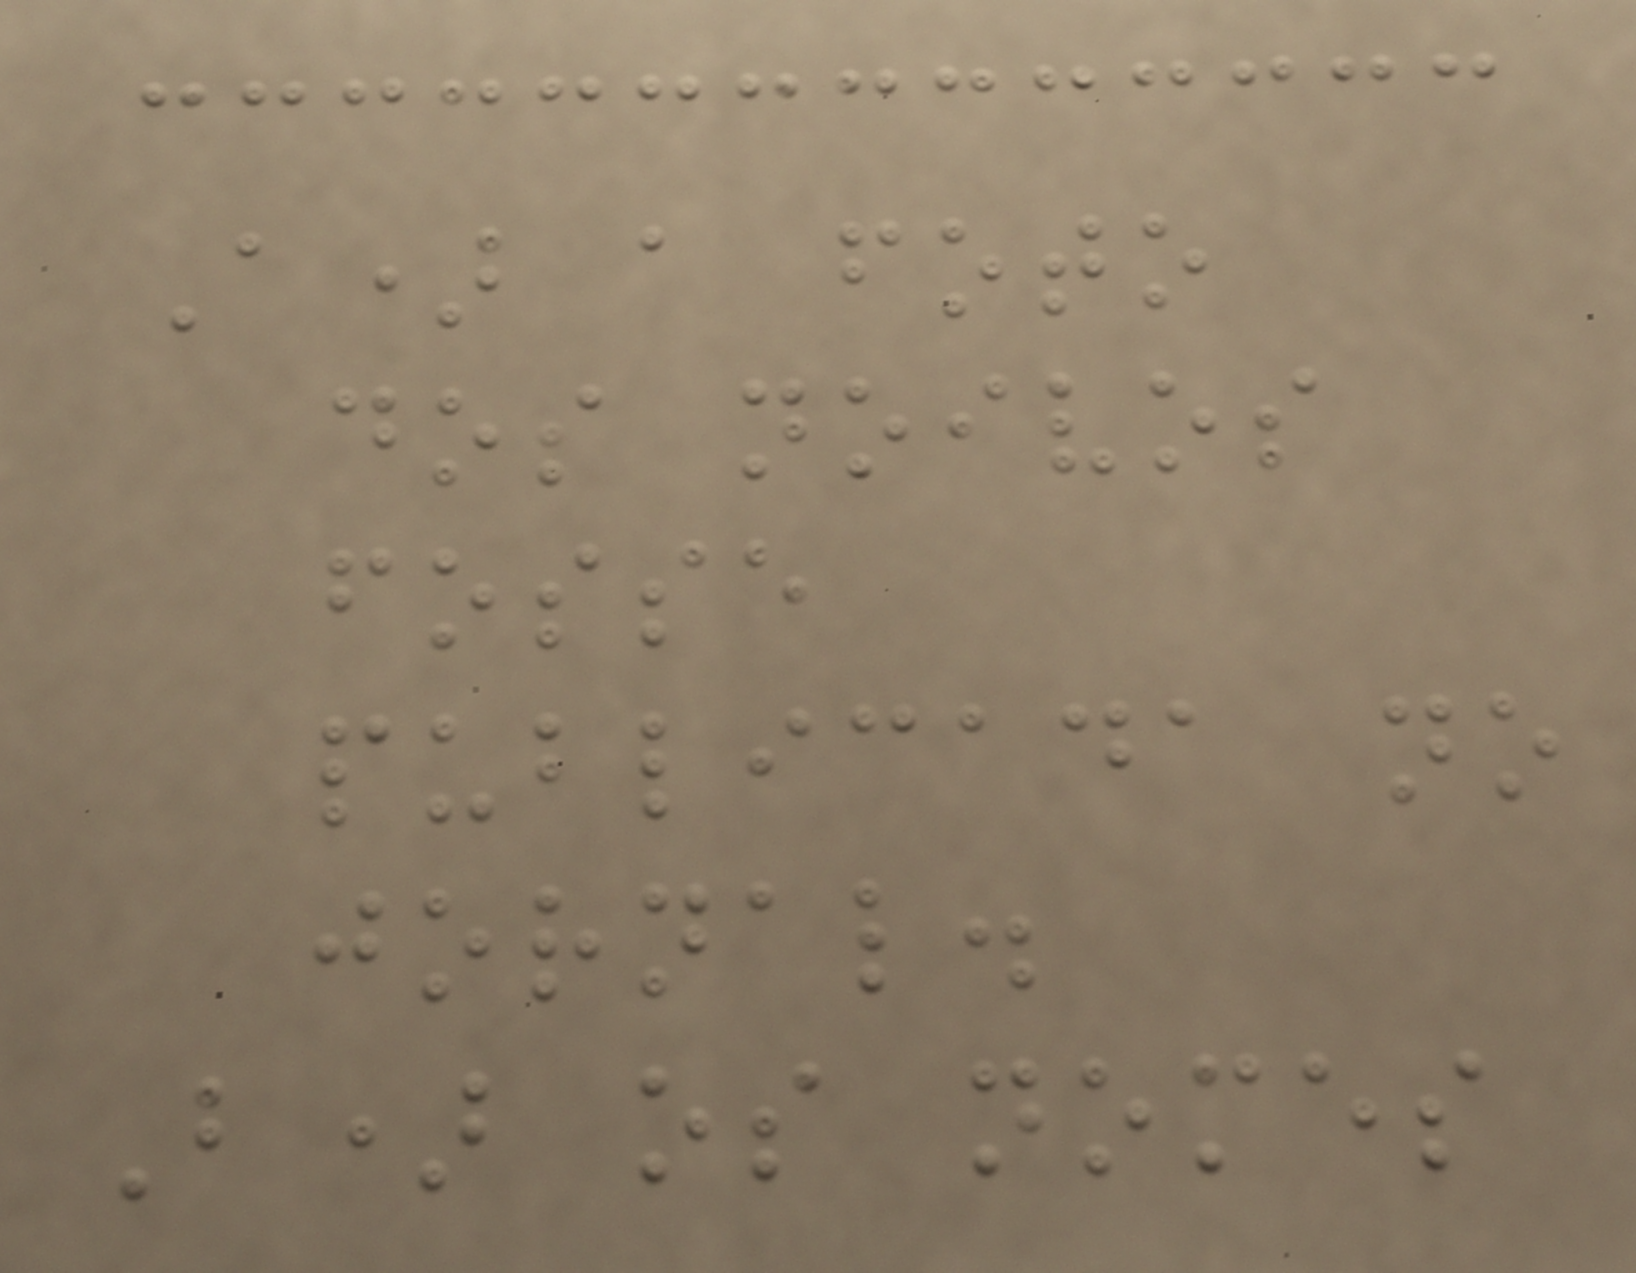A) a foto
dos noivos
fosse
publicada no
jornal.
B) os nomes
